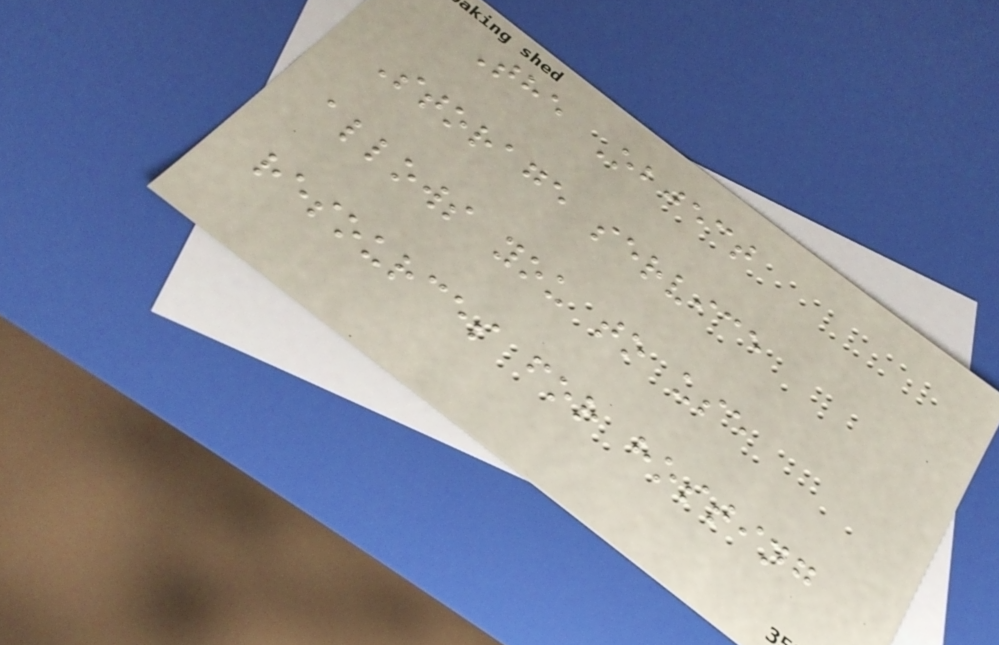The Object
Storage service
allows you to use
resources for hosting
